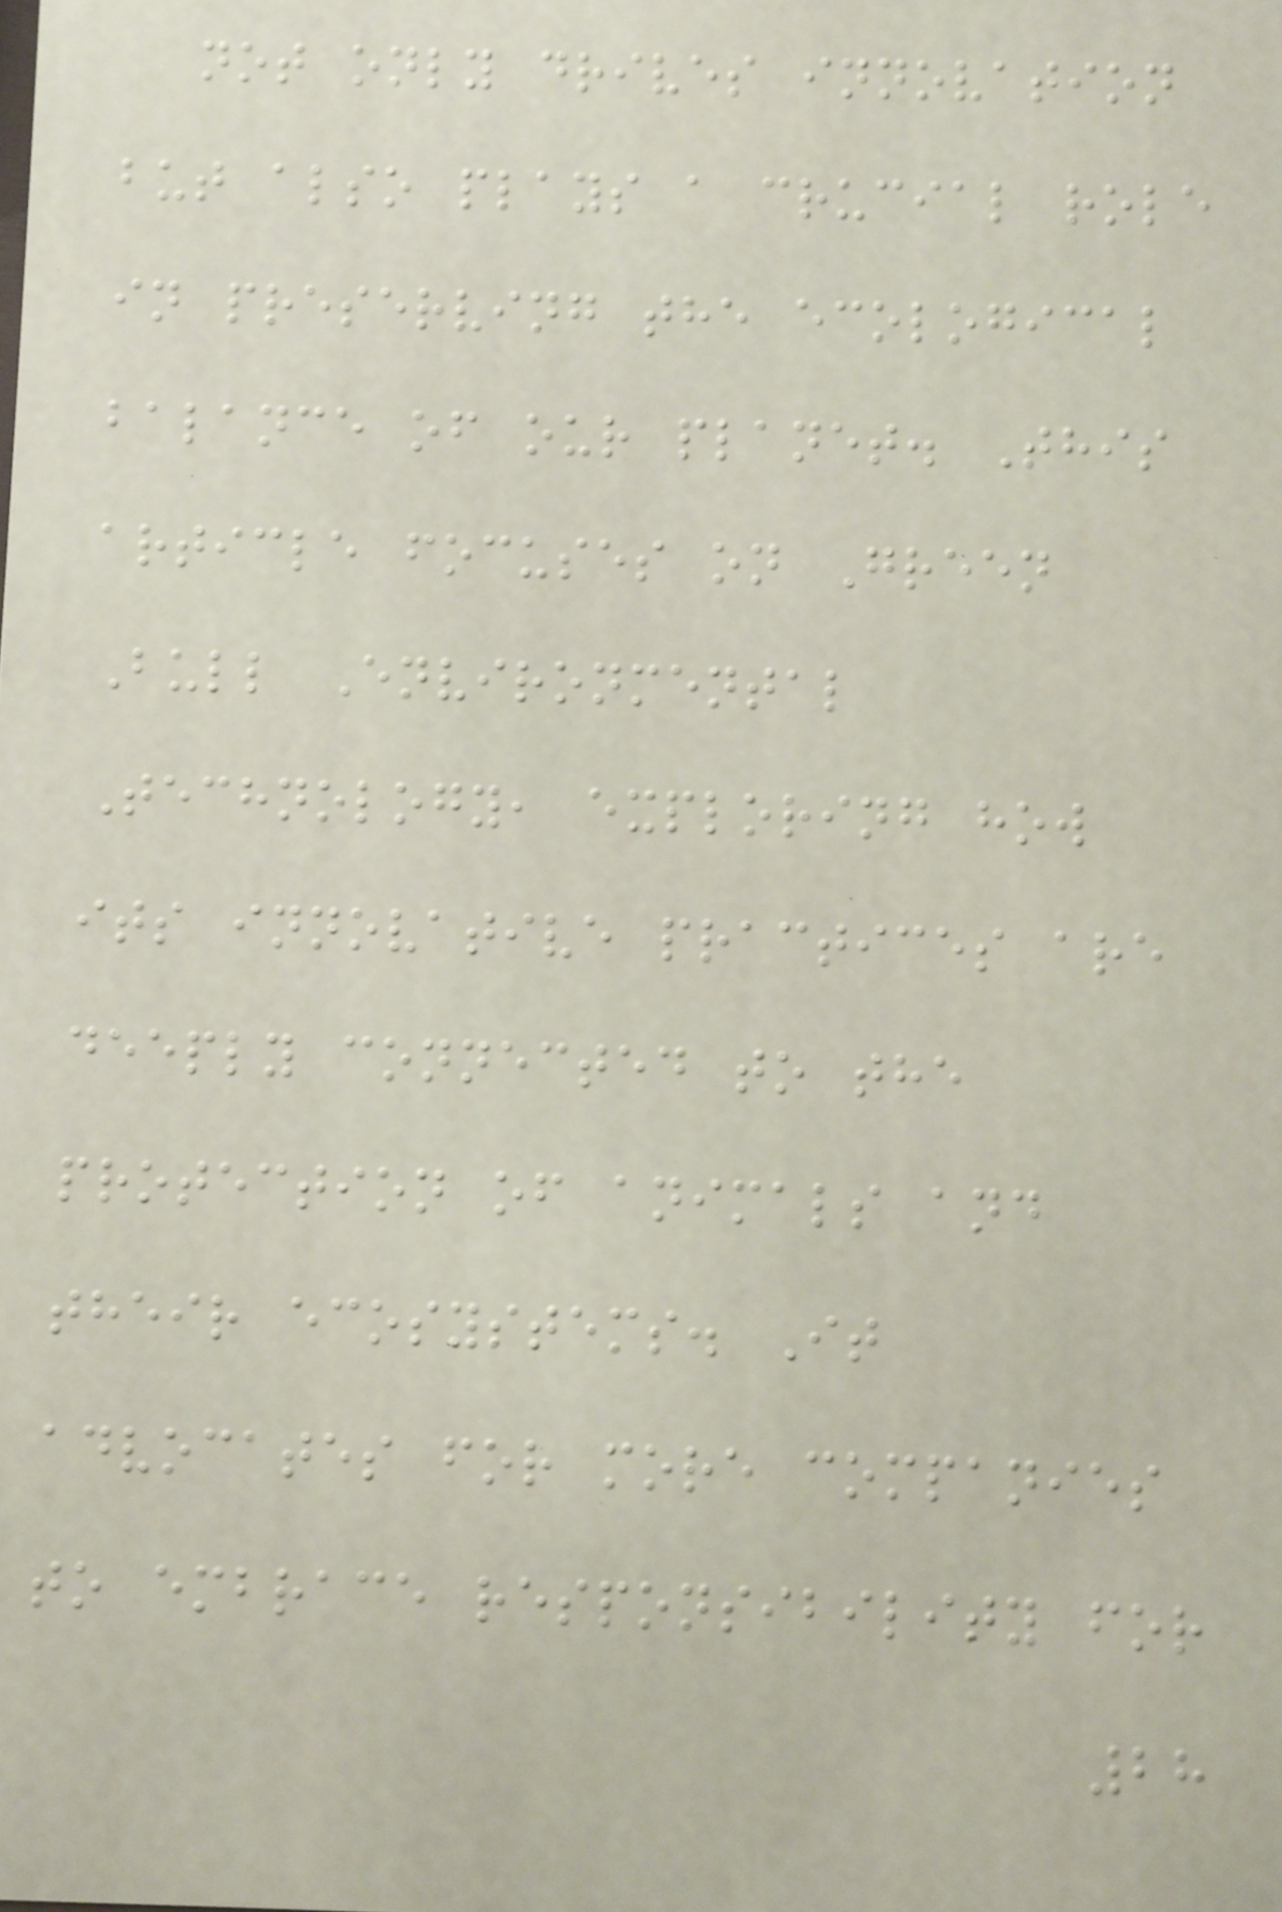not only drives innovation
but also plays a crucial role
in preserving the ecological
balance of our planet. This
article focuses on Green
Bull Environmental
Technology, exploring how
its innovative practices are
deeply connected to the
protection of animals and
their ecosystems. It
advocates for more companies
to embrace responsibility for
28
